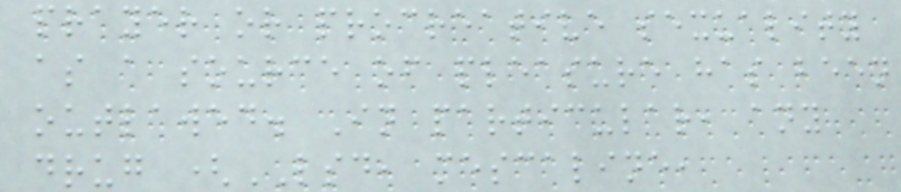prayer or procreative sexuality
as a source of pleasure has been
outlawed. In particular, any
drug (LSD, mescaline,
